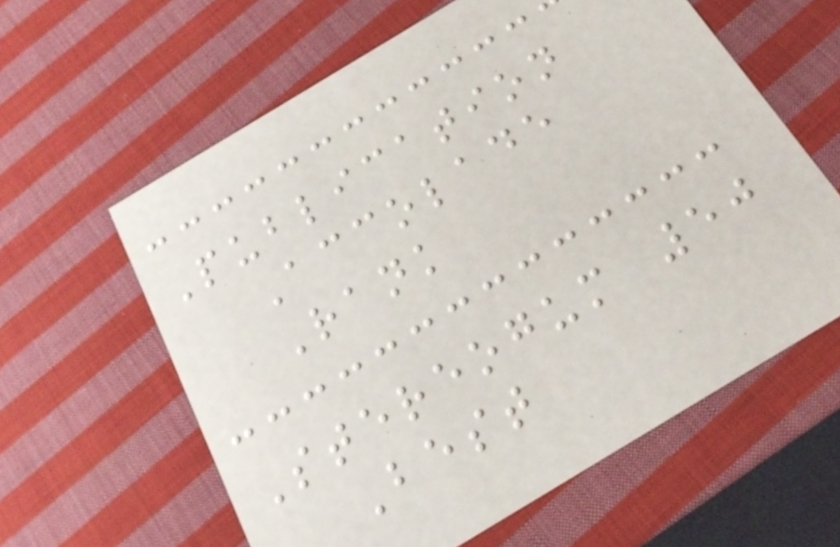Publication
Accolade
Rank
Stereogum 50
Best
